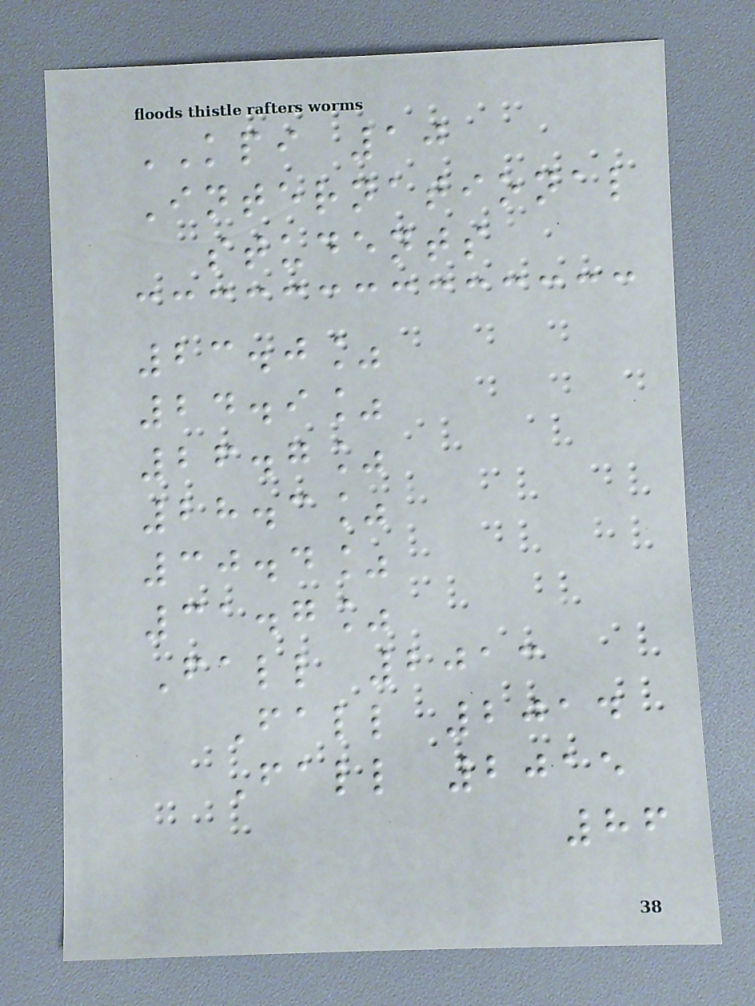KPI 10
International
students
23.0%
24.9%
26.7%
28.3%
30.4%
31.7%
Fall 2013
Fall 2014
Fall 2015
86
